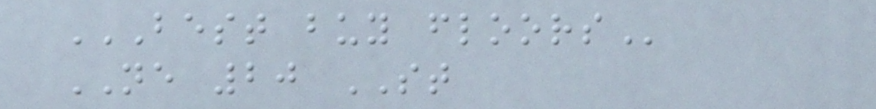BEST BUY FLOORS
NE 20 ST
